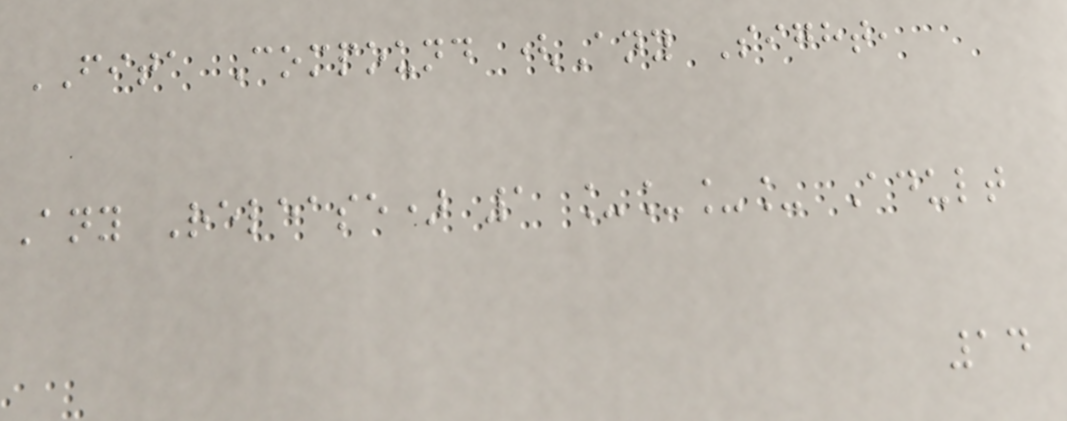FITA Compound (Any Sight,
Any Release) 1 ____ Adult
14
